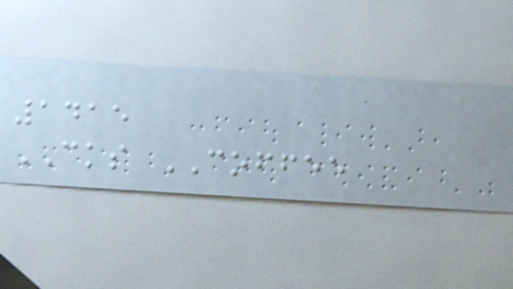1415
CKS COFFEE
